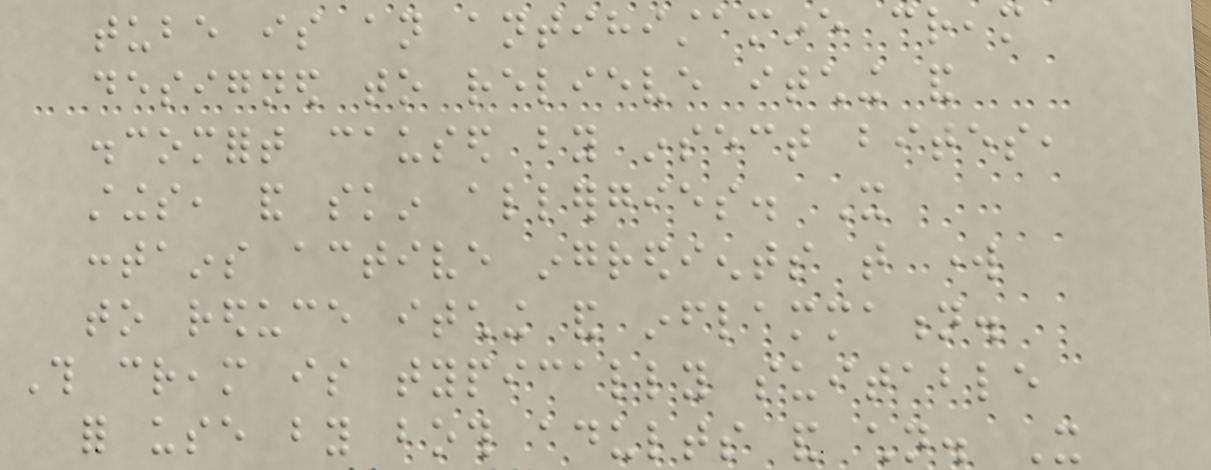tube is an antihistamine cream
designed to relieve itching and
discomfort caused by insect bites,
stings, and skin allergies. It
contains active ingredients that work
to reduce itching and inflammation.
This cream is typically suitable
for use by both adults and children. It
